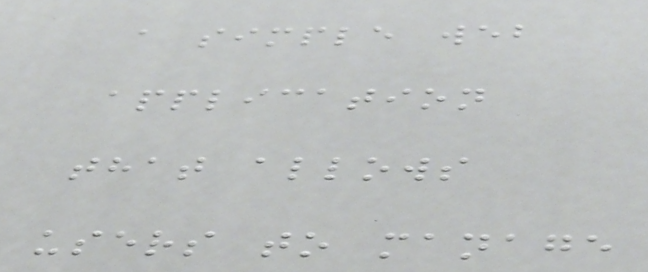a simple web
application
that allows
users to manage
